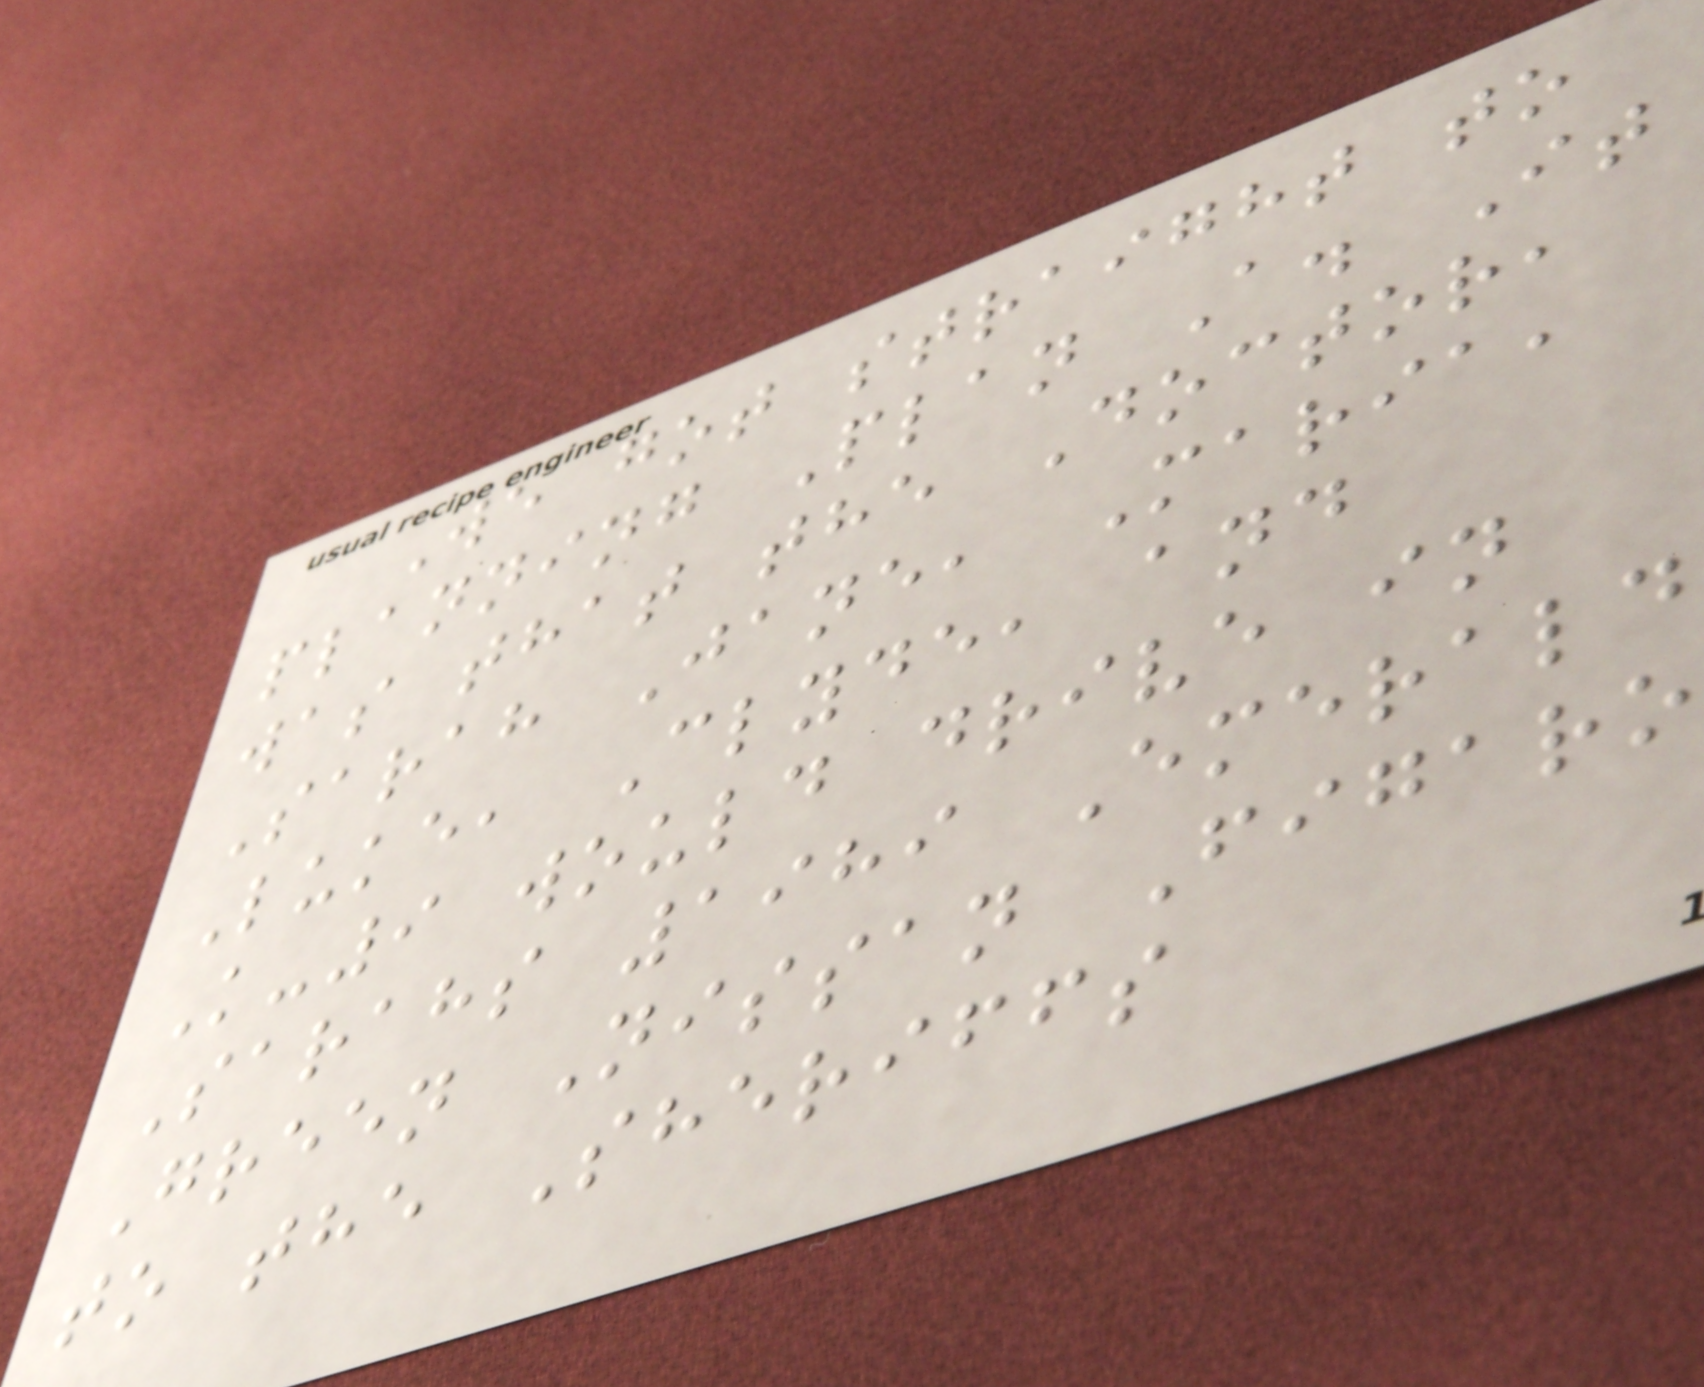We got straight to
planning Plan A. It
was that the Doctor,
Sarah Jane, Maria,
Luke, Clyde, and
K-9 would drive in
Sarahs 1989 Emerald
Green Nissan Figaro
to the Sheriffs
